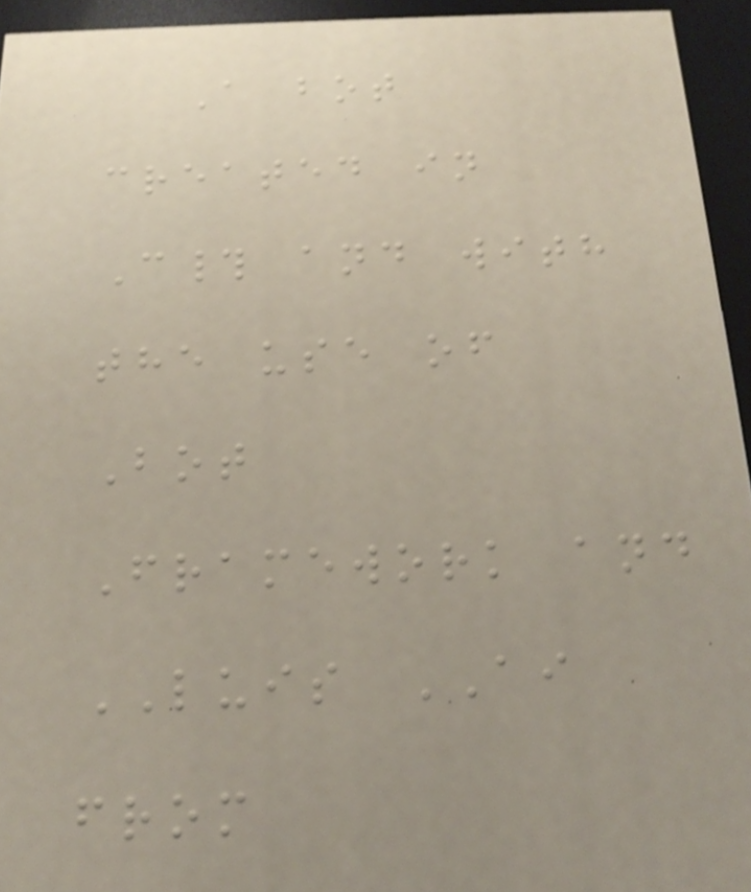A bot
created in
C# and with
the use of
Bot
Framework and
LUIS AI
from
